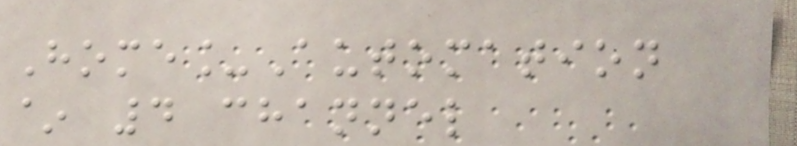Home_Automation
~ 4 channel
